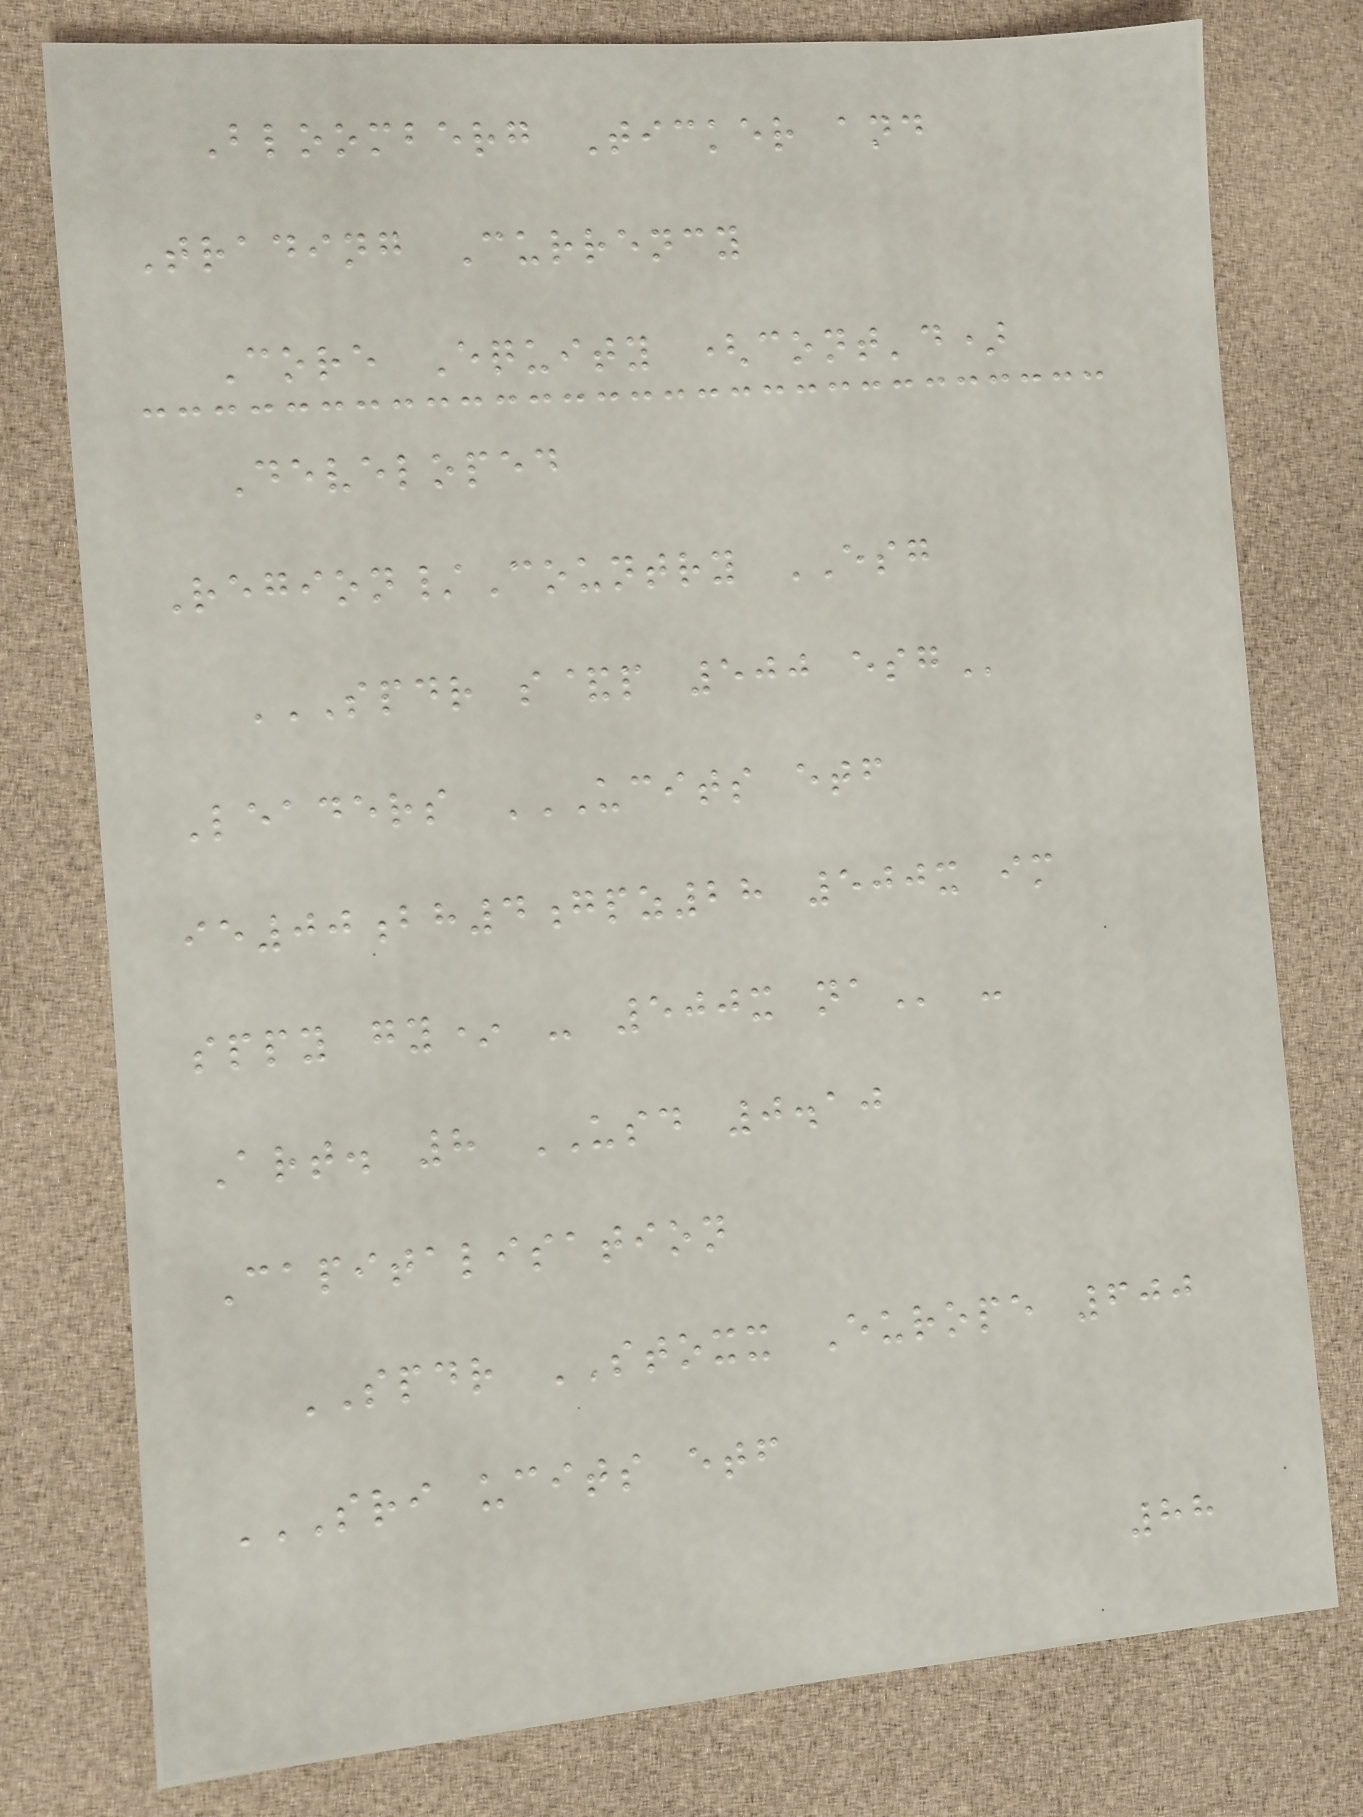Bloomberg Ticker and
Trading Currency
Core Equity (cont'd)
Developed
Region/Country ESG
SPDR S&P 500 ESG
Leaders UCITS ETF
IE00BH4GPZ28 500X IM
SPPY GY* - 500X NA -
Art. 8 USD 0.10
Capitalisation
SPDR STOXX Europe 600
SRI UCITS ETF
88
